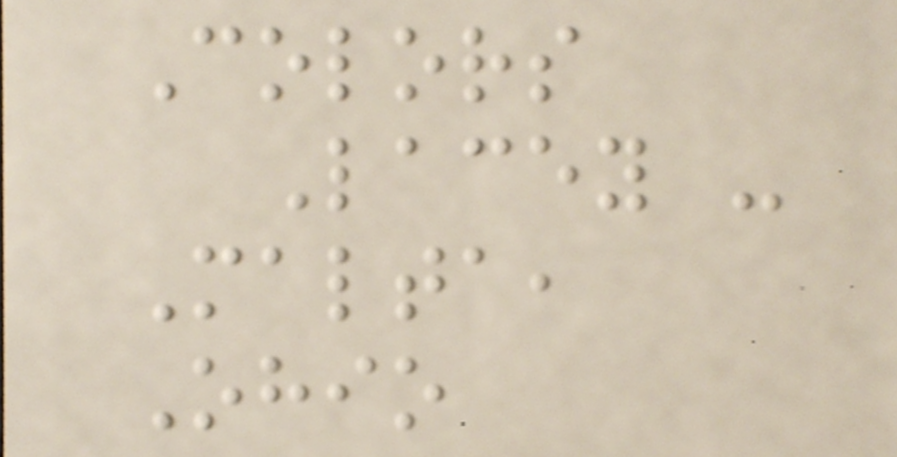Colors
Lacey -
Malta,
Ohio
